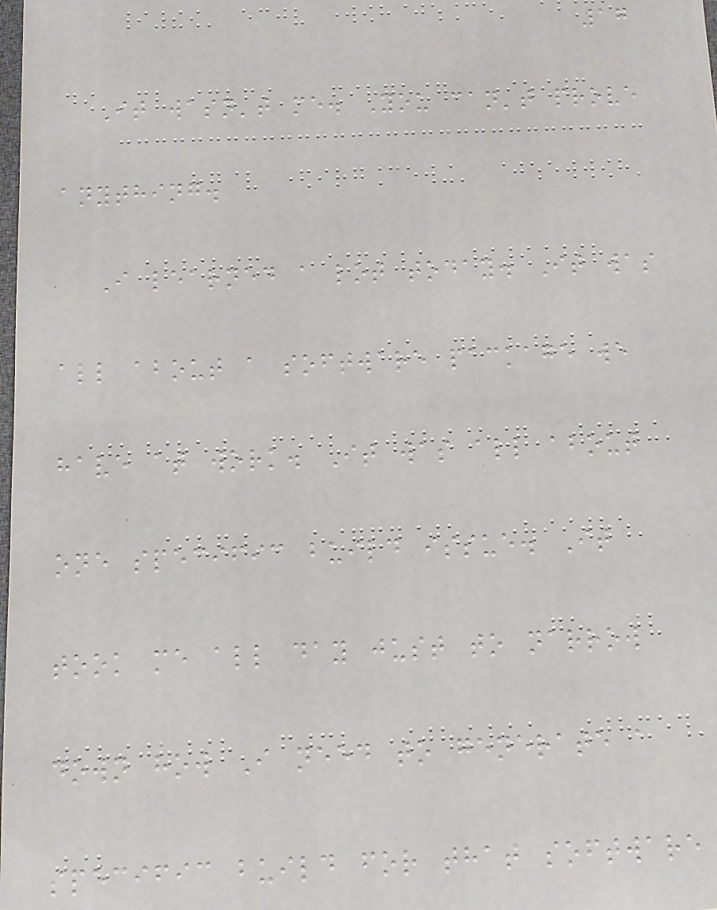17
It wasn't me. You can't prove
anything.
I learned a lot today. It was
all about a software package we
have at work. It was all about
one specific build issue. It
took me all day just to narrow
down how I need to generate a
specific build for that software
